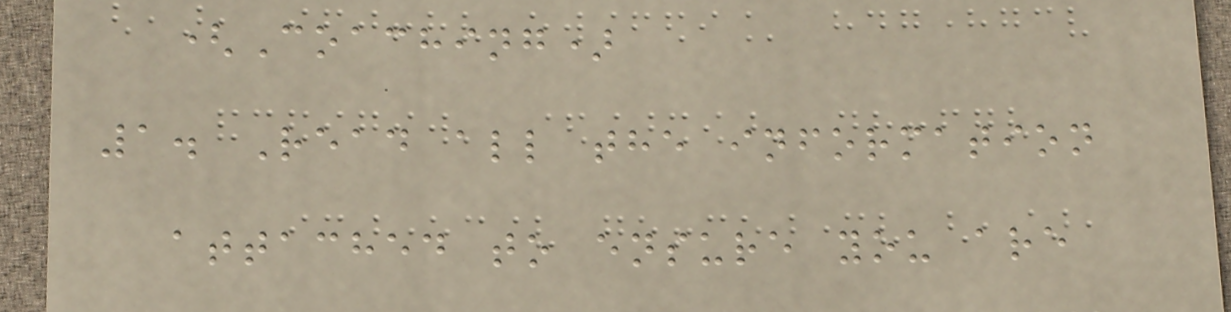(Coaching)
1. Read all the information
attached to ensure you are
